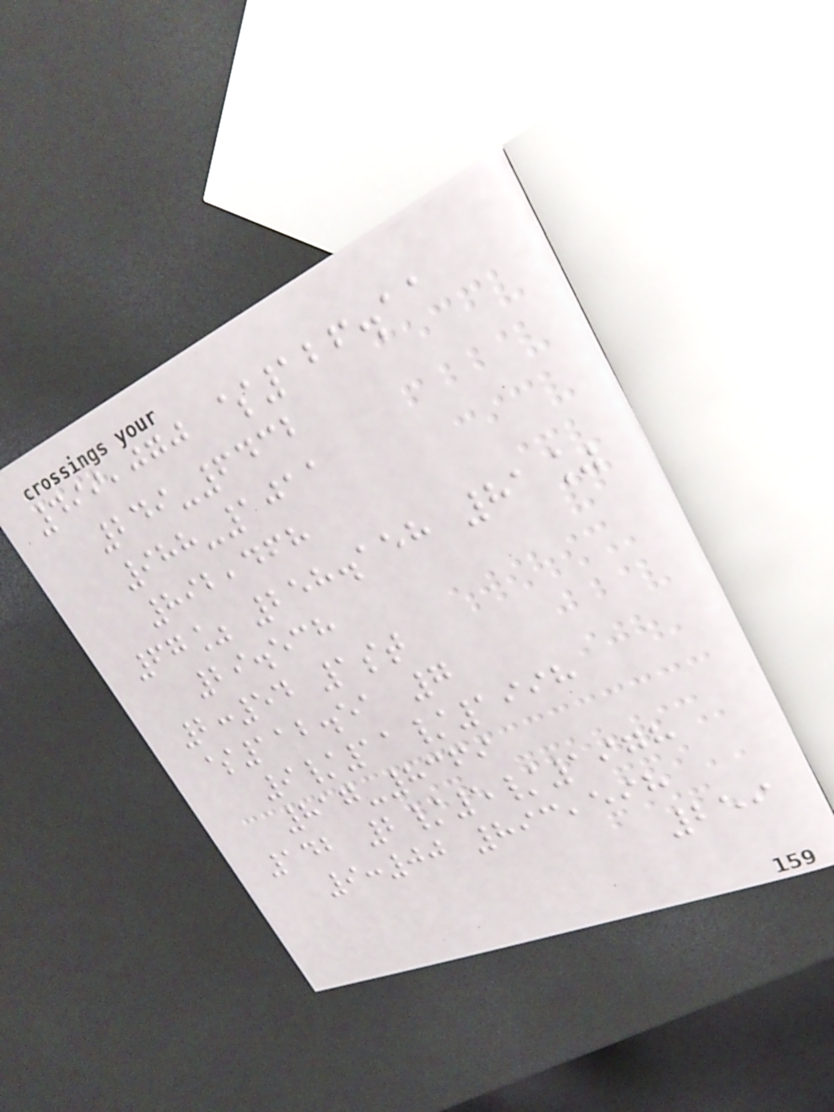499,070 $126.11
249-6432
988-1011
892,468
67% 258.158 81%
29.538
2:54 1st
$112.51 7
9/11/1998
817-8369
142 2/5/1978
9:00 893,598
259
